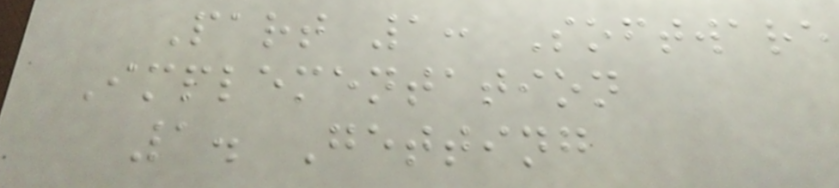Part 1: Software
Implementation
1. Getting
